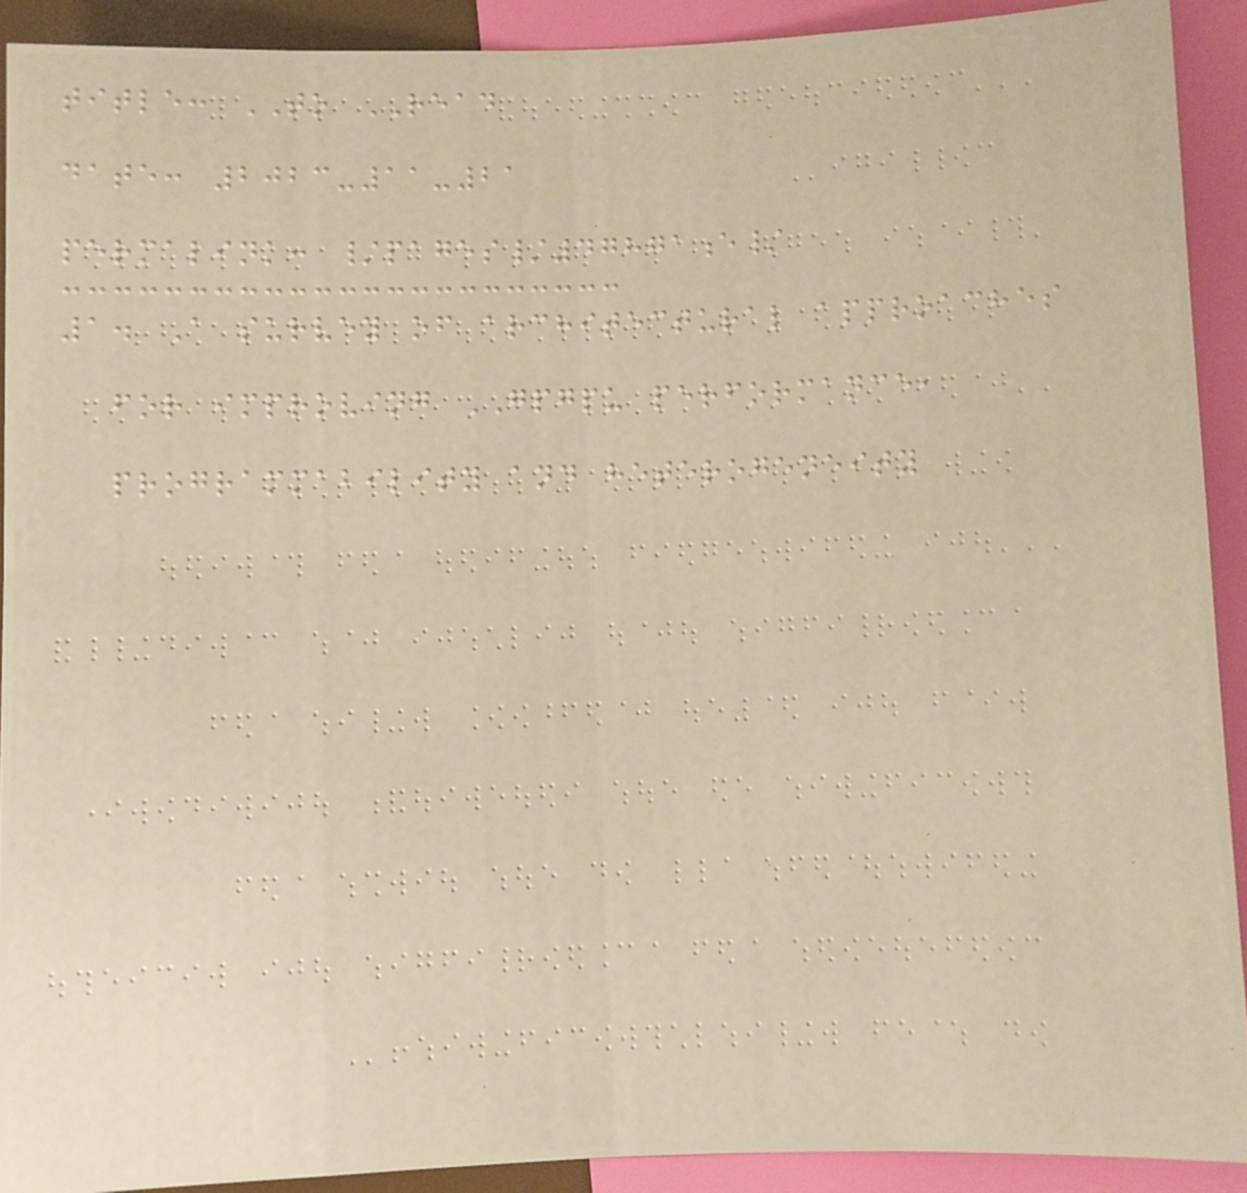title: TO READ
date: 2023-11-21
permalink: /pages/47871e/
1. A survey of architectural approaches
for improving GPGPU performance,
programmability and heterogeneity
